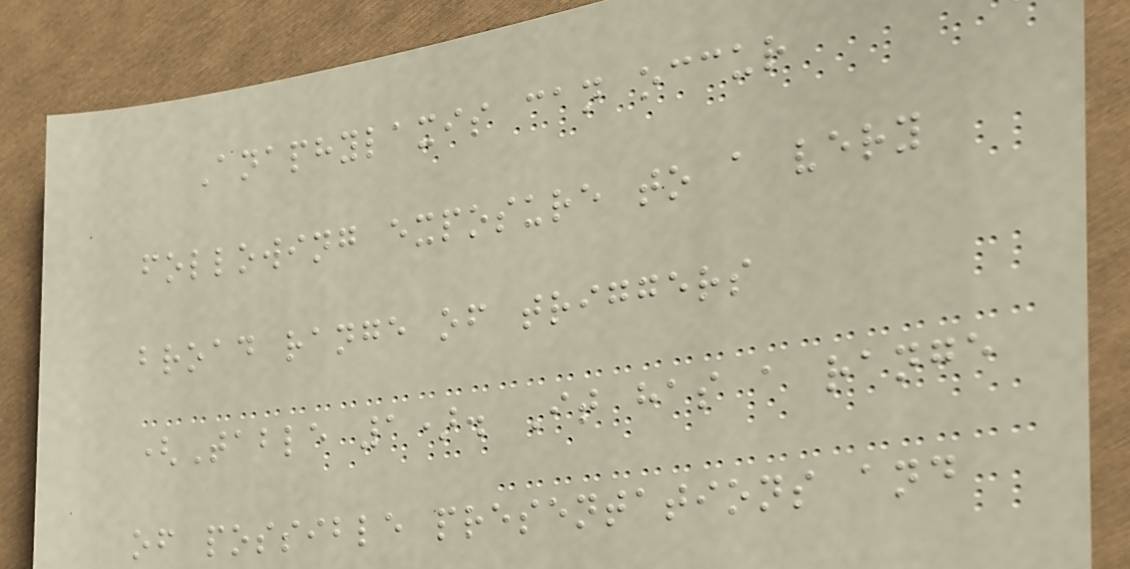Anaphylaxis can occur
following exposure to a very
broad range of triggers
(Table 1). It has a range
of possible presentations and
